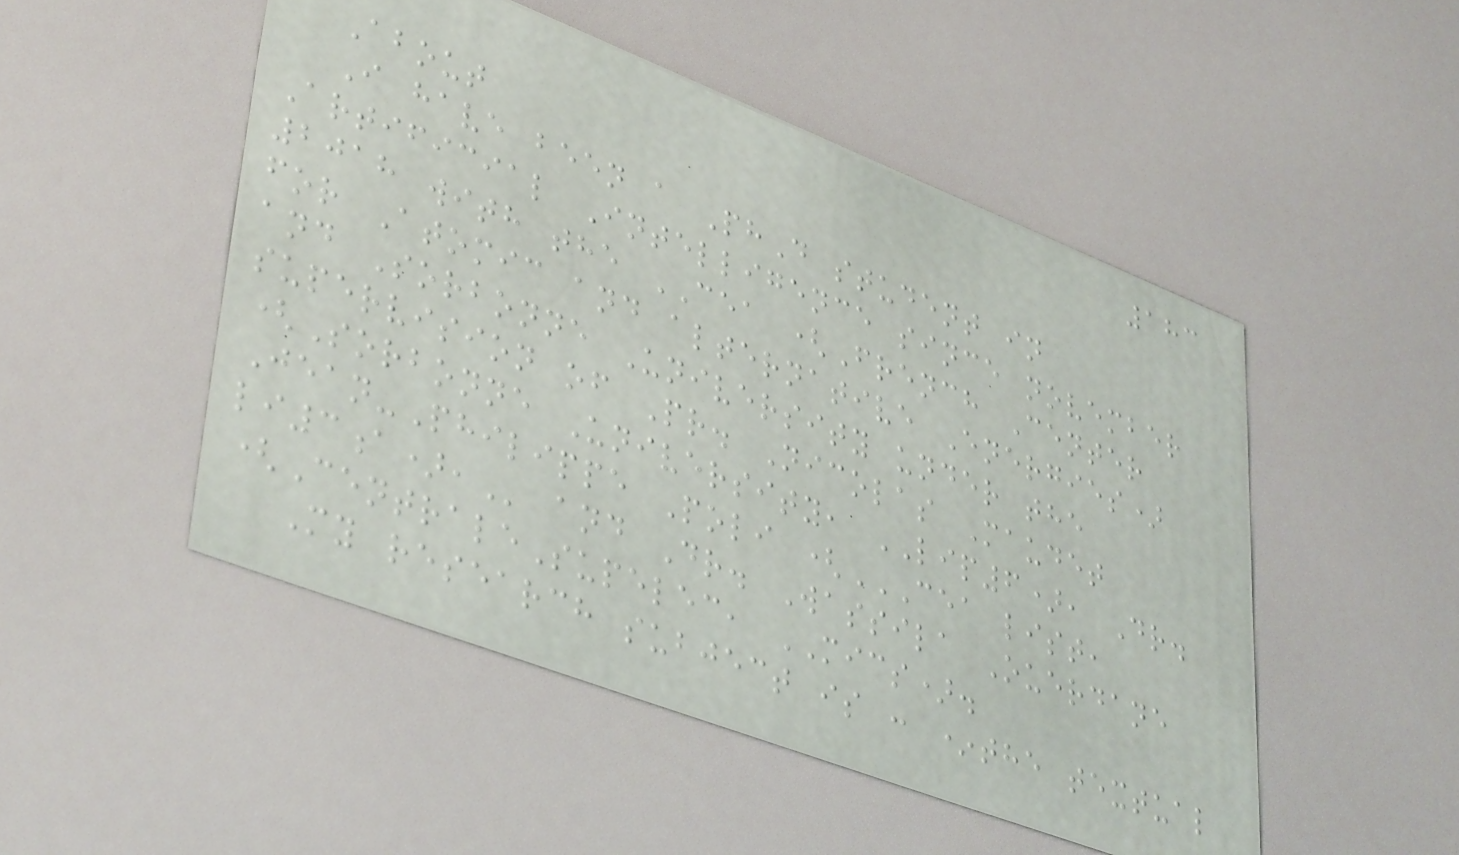183
About
I have been a PhD student in
Artificial Intelligence since november
2018 with the CEA (French Center
for Atomic and alternative Energies)
and Sorbonne University under the
supervision of Pr. Nicolas Maudet
(Sorbonne University, LIP6), Dr.
Jean-Philippe Poli (CEA LIST,
LI3A), and Dr. Wassila Ouerdane
(CentraleSupelec, MICS).
My research subject is : *the textual
